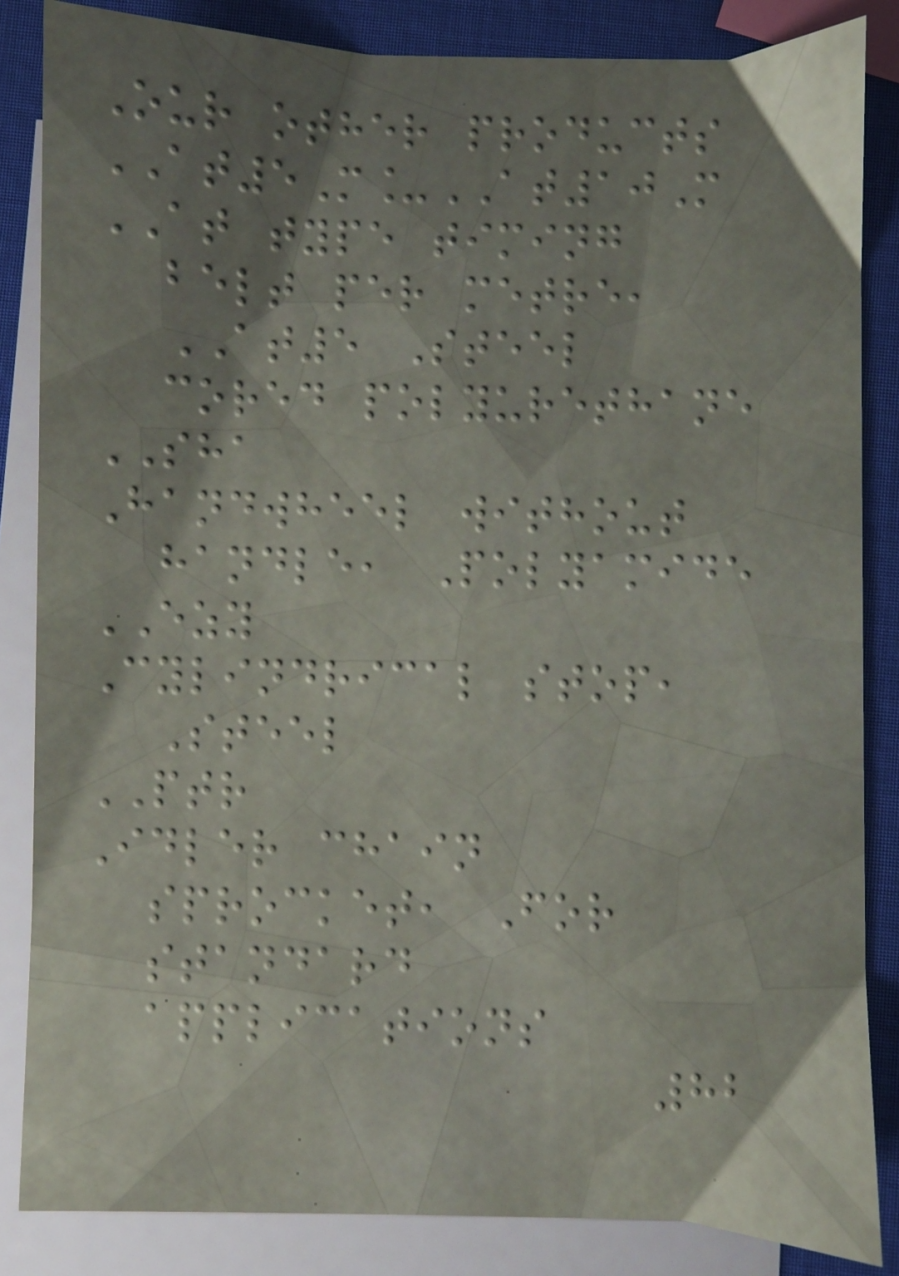Our other products
AT5M_AT10M
AT type timing
belt per metre,
AT5 Steel
cored polyurethane
SHA
Handwheel without
handle, Polyamide
EZY
Cylindrical stop,
Steel
PTR
Idler chain
sprocket, For
standard
applications
82
